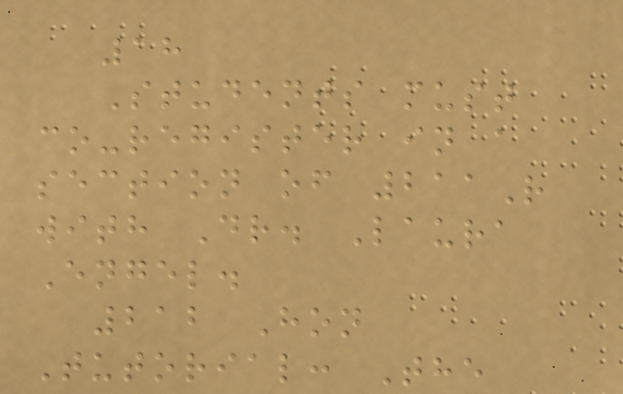18
Students must
co-register in a
section of 211R
with Dr. Laura
Engel.
212 Hon
Tutorial: The
